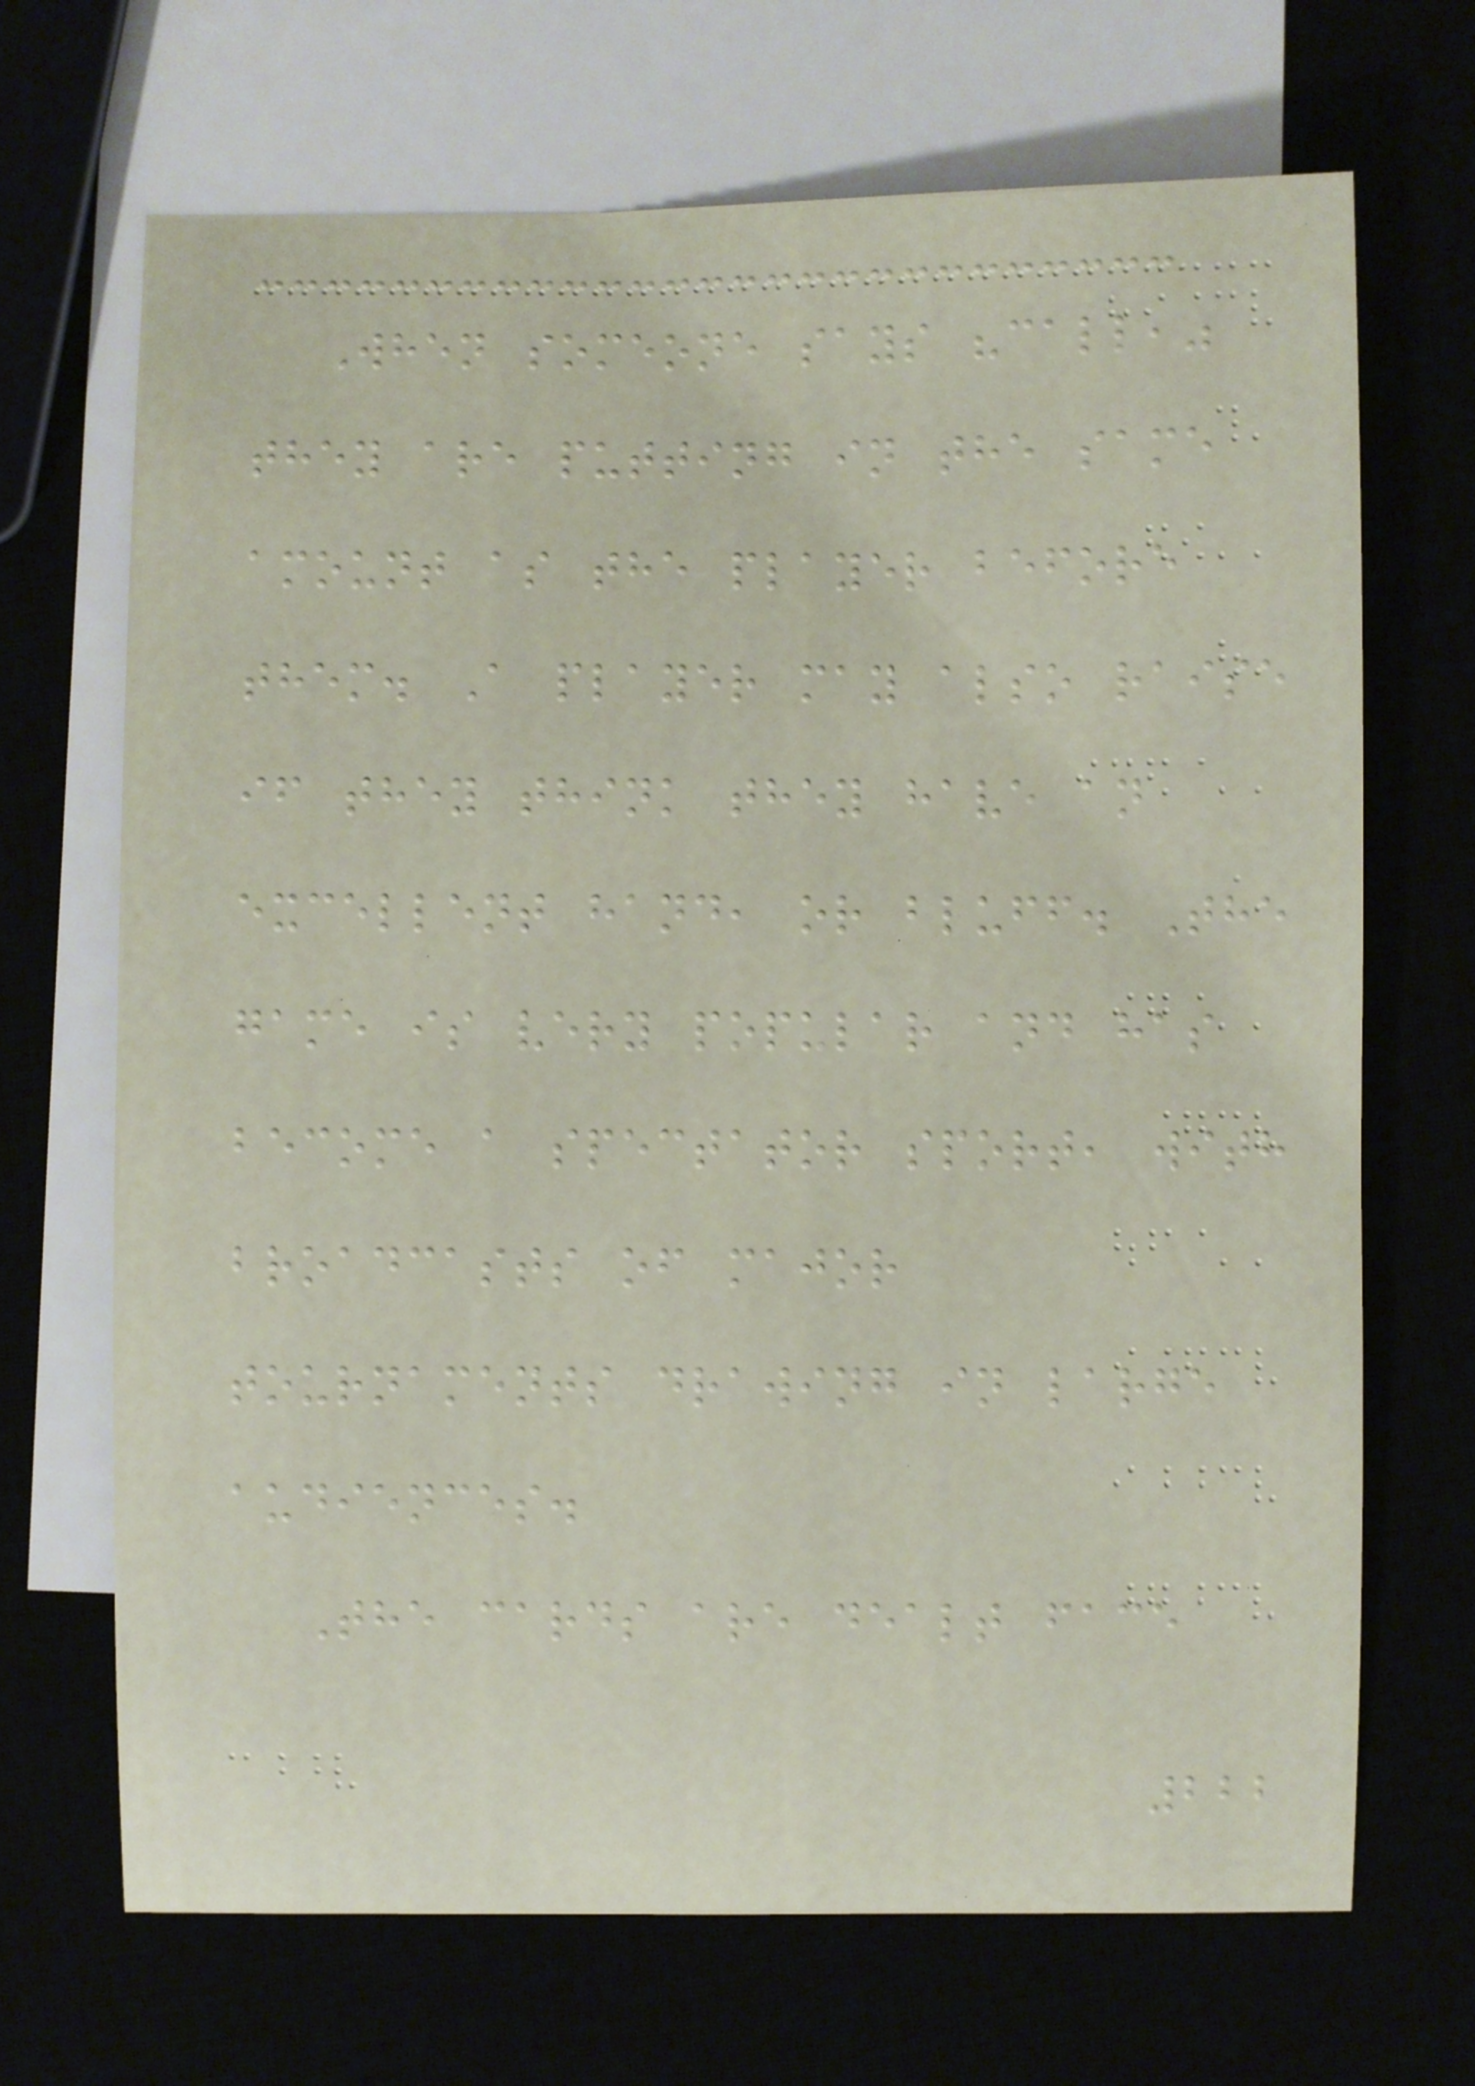When someone says "call,"
they are putting in the same
amount as the player before
them. A player may also raise
if they think they have an
excellent hand, or bluff. The
game is very popular and has
become a spectator sport, with
broadcasts of major
tournaments drawing in large
audiences.
The cards are dealt face
222
